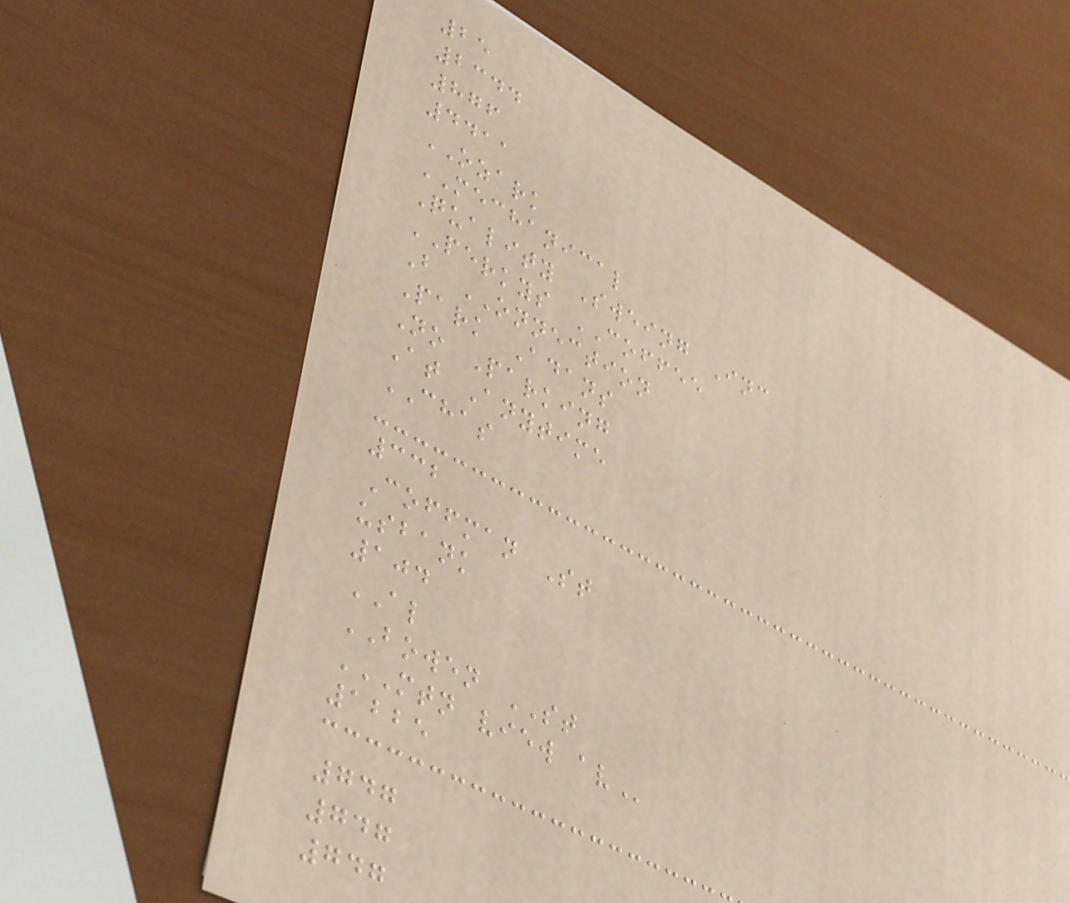25
2344
876
4411
OZARK
MECHANICAL
Quality Sweing Inc
PERKYS COFFEE
B ONNECTION
Park Adans
No Parking
At Anytime
CHAS
332
Coffman St
usbank
104
AL
BOWEN ST
MTN VIEW AV
1225
747
747
747
